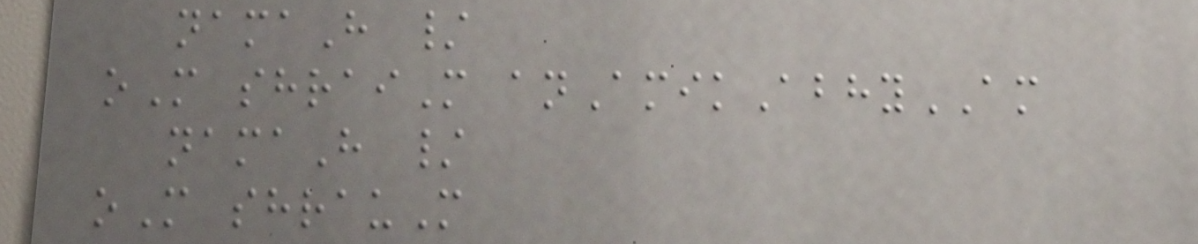namaH /
oM shraiM anAmikAbhyAM
namaH /
oM shrauM
